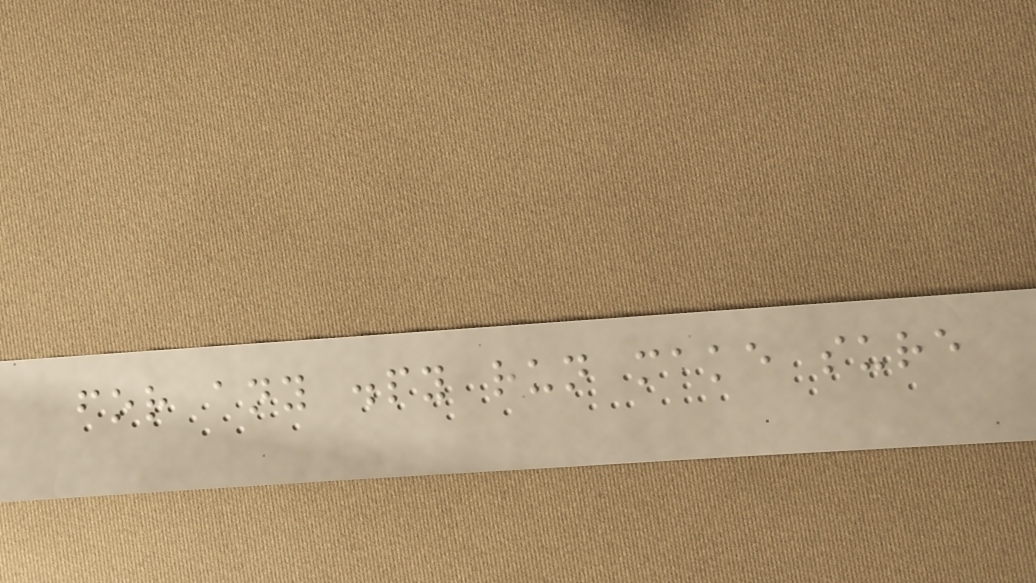for any .py run make sure
